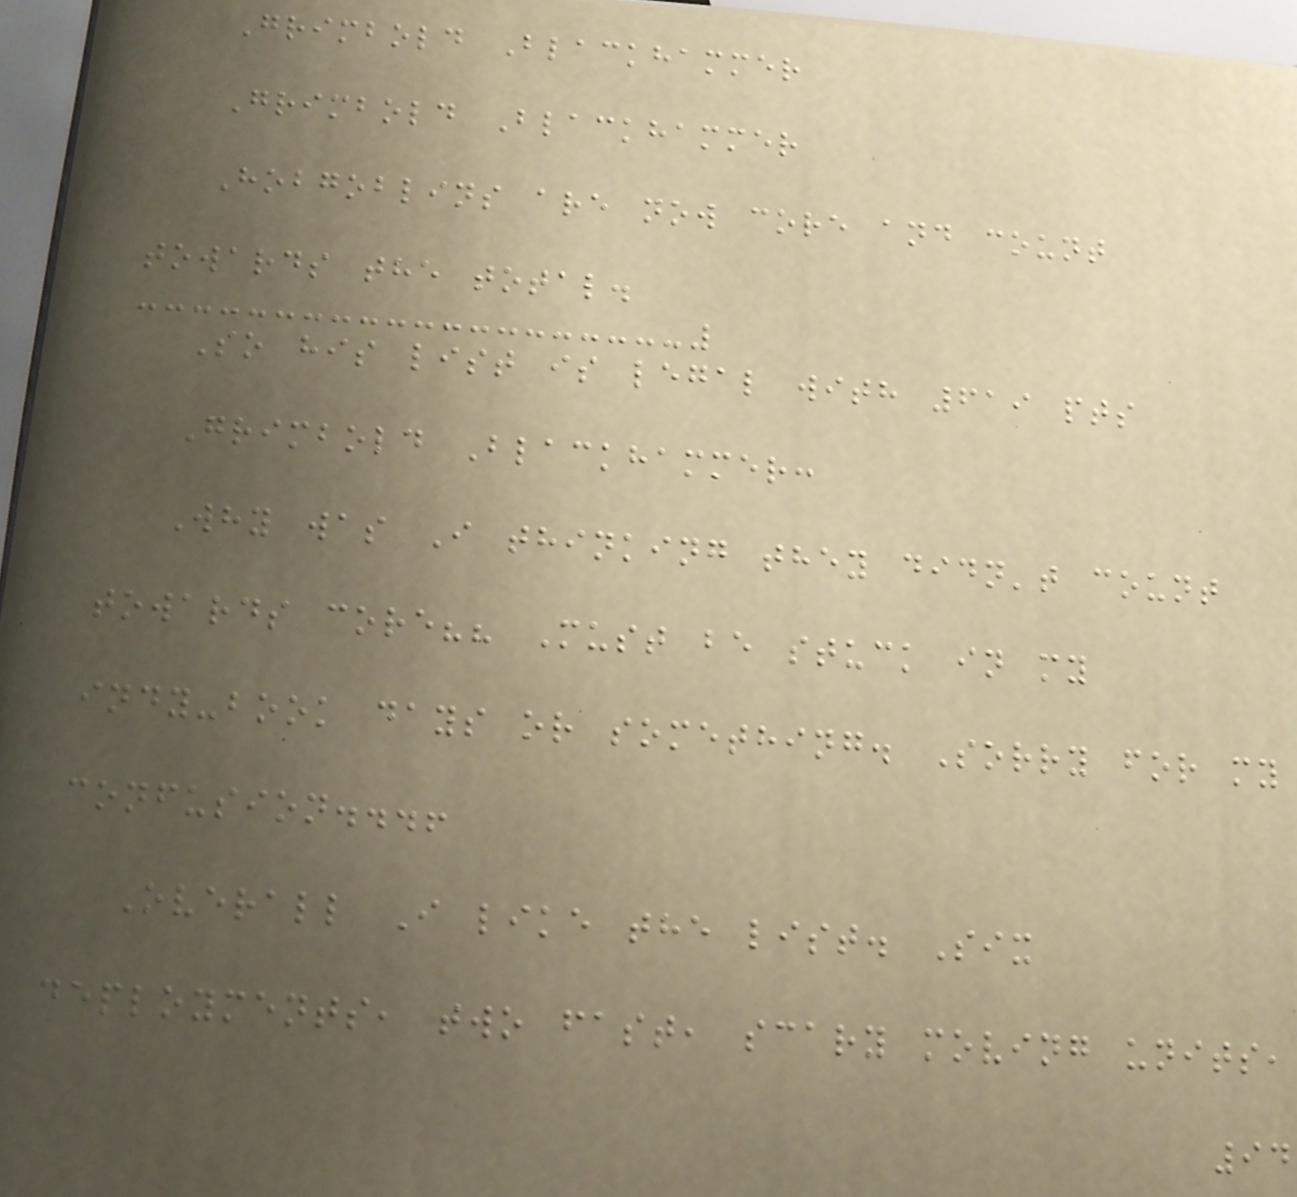Grimbold Blackhammer
Grimbold Blackhammer
Hobgoblins are now core and count
towards the total.
So his list is legal with 619 pts
Grimbold Blackhammer:
Why was I thinking they didn't count
towards core?? Must be stuck in my
indy-book days or something. Sorry for my
confusion...!
Overall I like the list. Six
deployments, two fast, scary moving units,
94
